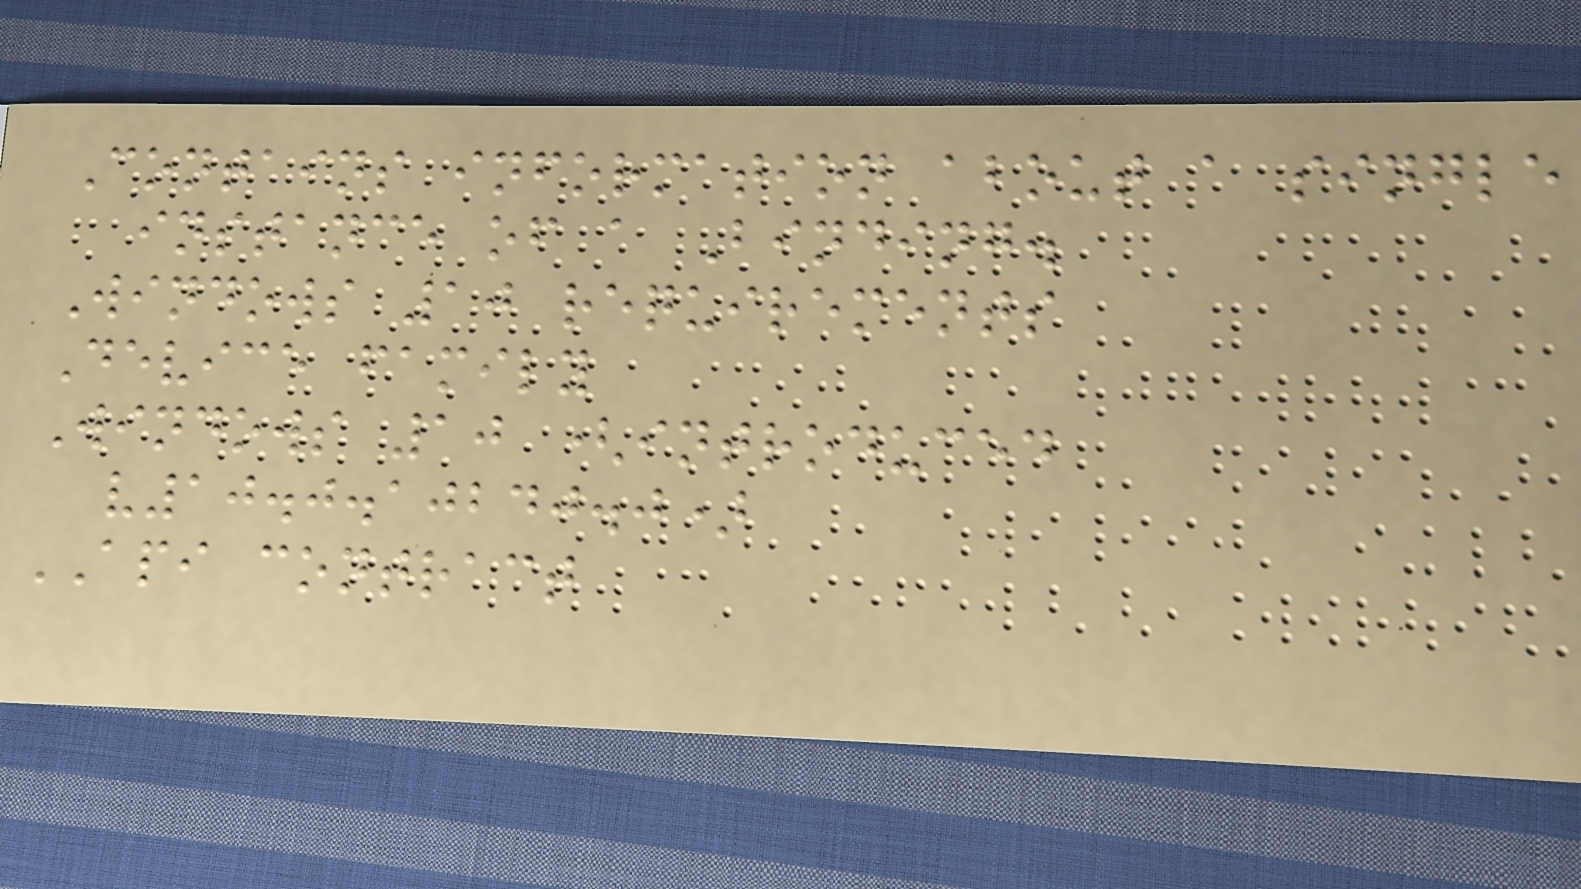Contains information about a single
instance of a Binding.
Windows 10 requirements
Device family
Windows 10 (introduced
v10.0.10240.0)
API contract
